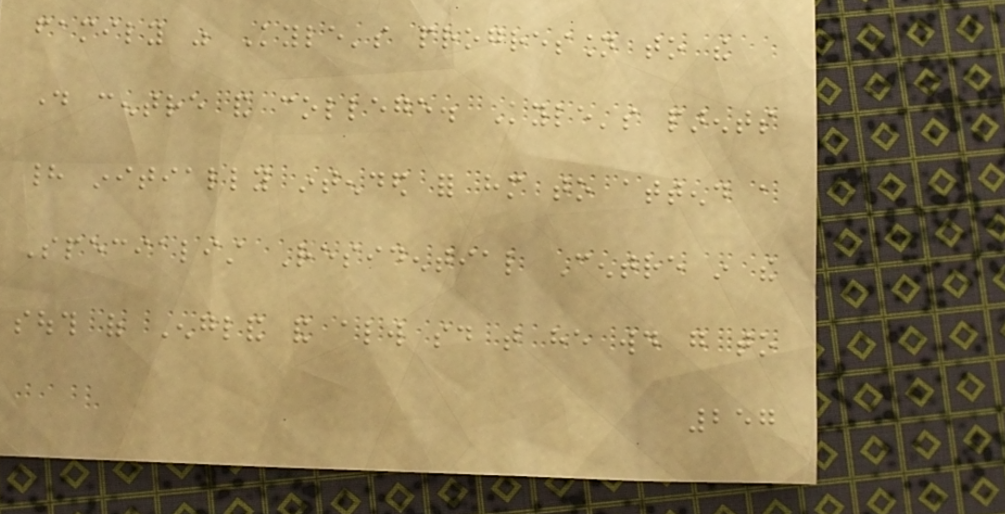family was Kyle's progression to the
day centre and college. Kyle's parents
had initially intended for him to attend a
Specialist Residential Centre in the
south of England and always said that he would go to
257
